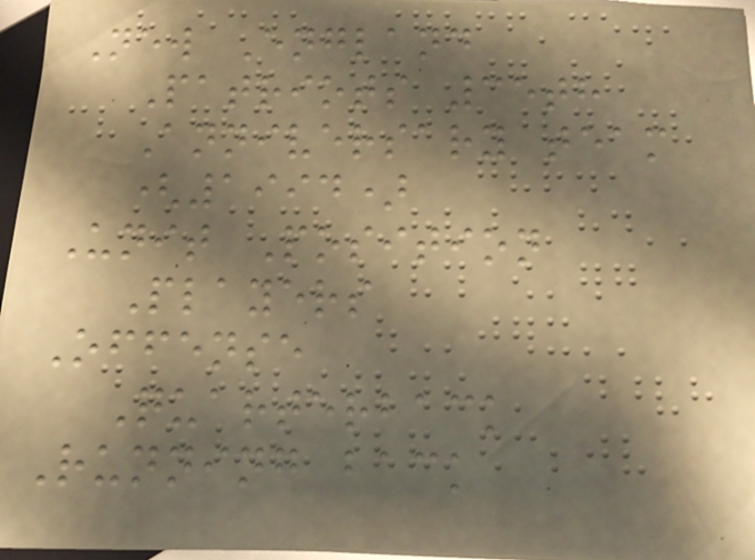New England
Patriots 35th
Anniversary team
(1994)
Unit Position
Players
Offense
Quarterback
Running back
